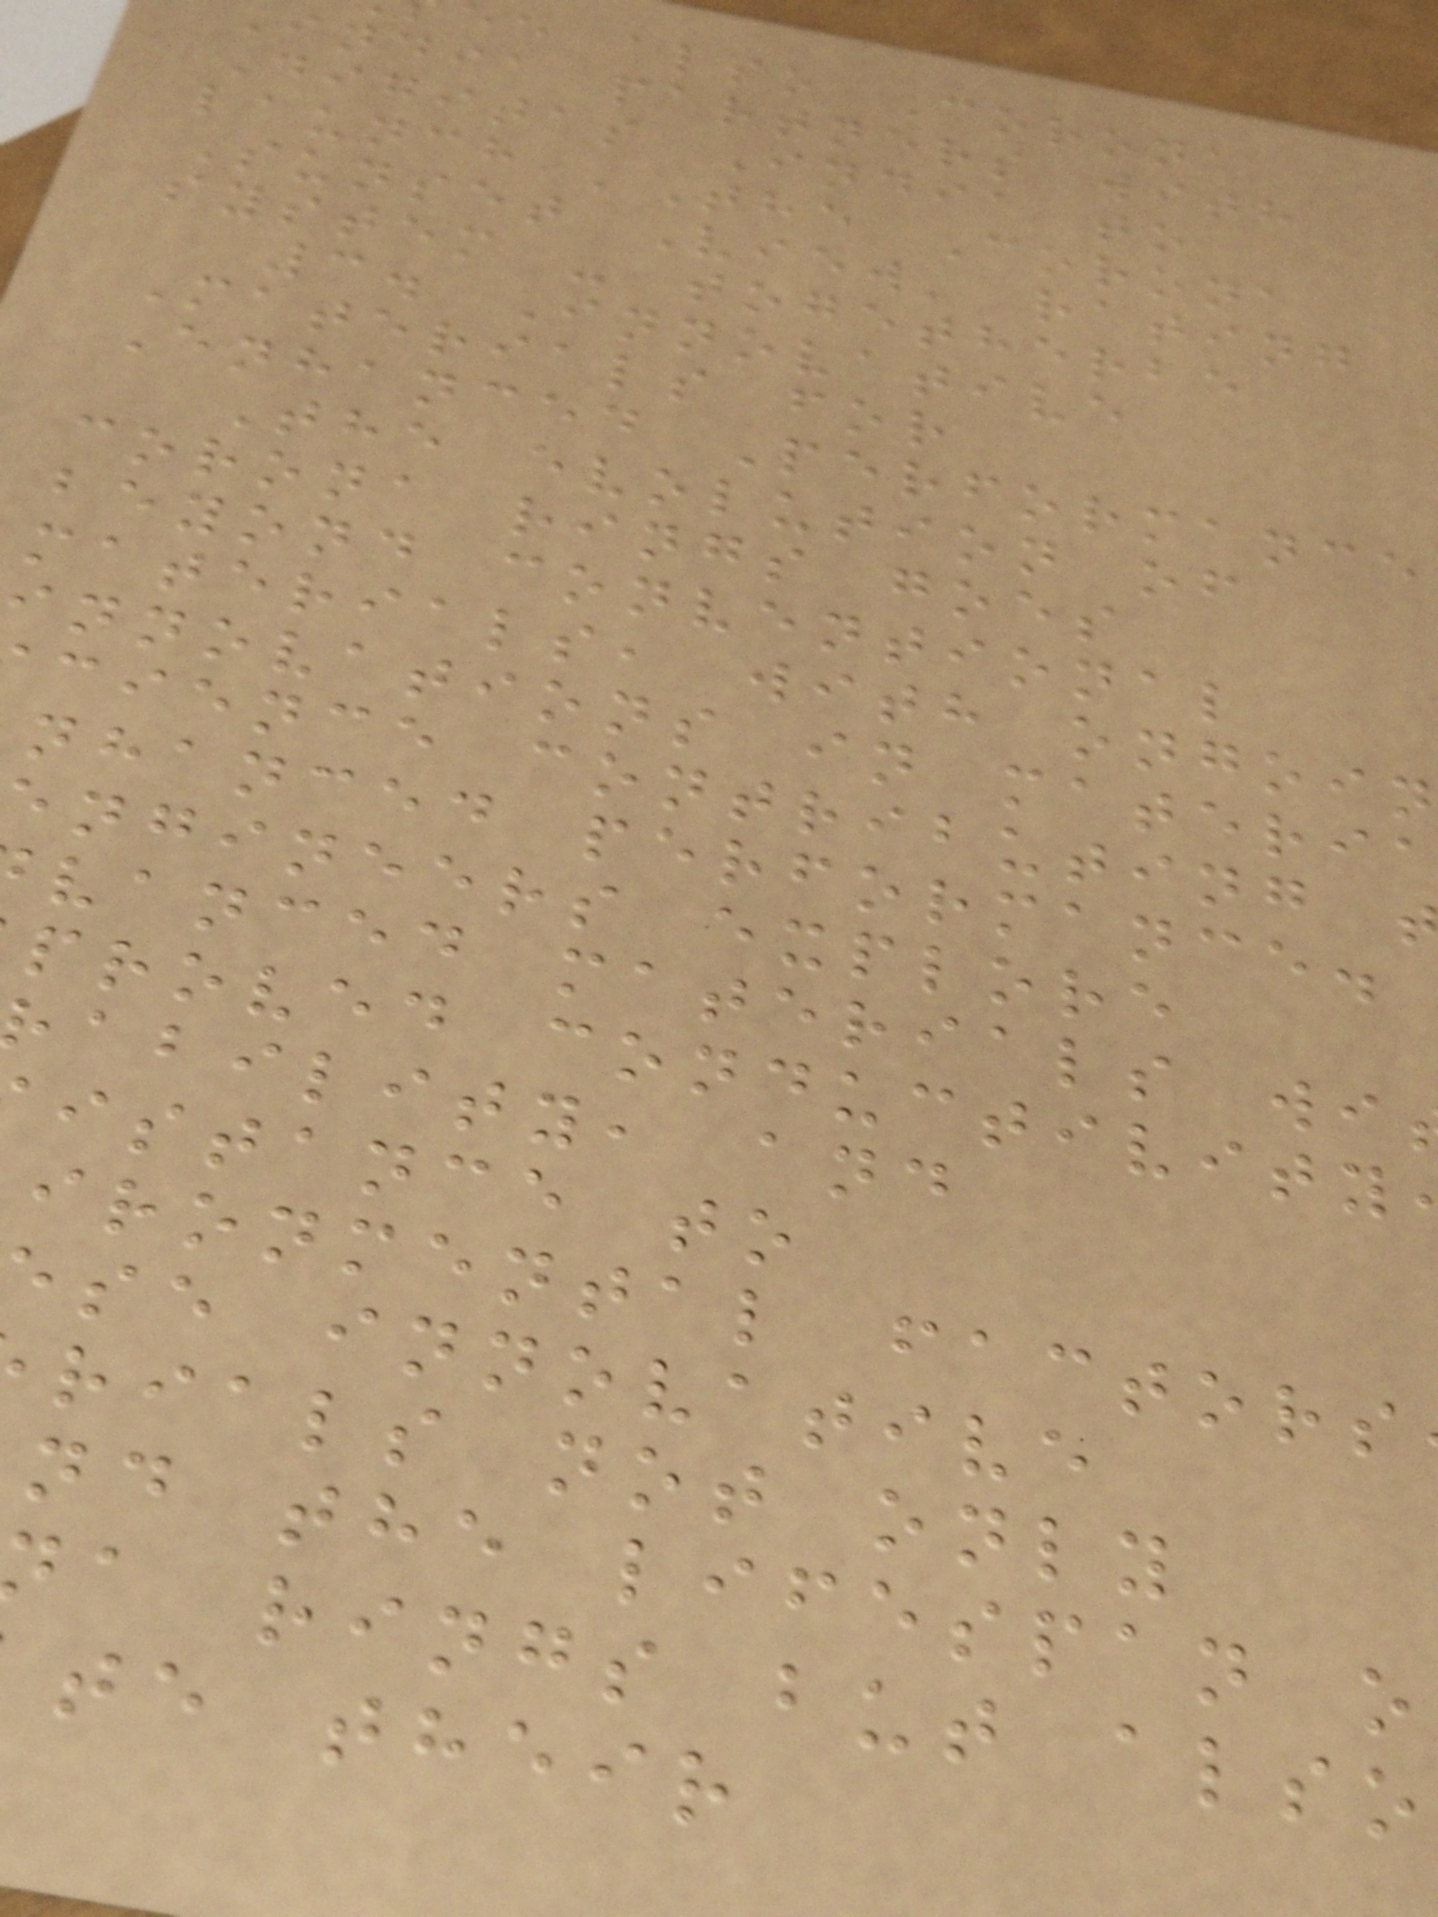ee also Corona
india partners with
Digitas India to
launch 'The Corona
Sunset View' rating
system - togetherbe
3. Innovative
Materials for
Enhanced Performance
The evolution of
corona rings goes
beyond conventional
materials, with ongoin
innovations in materia
cience contributing
nhanced performance.
ngineers explore
vanced materials wi
proved conductivity
ability, and
istance to
ironmental factors
se innovative
rials not only
nd the lifespan o
a rings but also
te their
